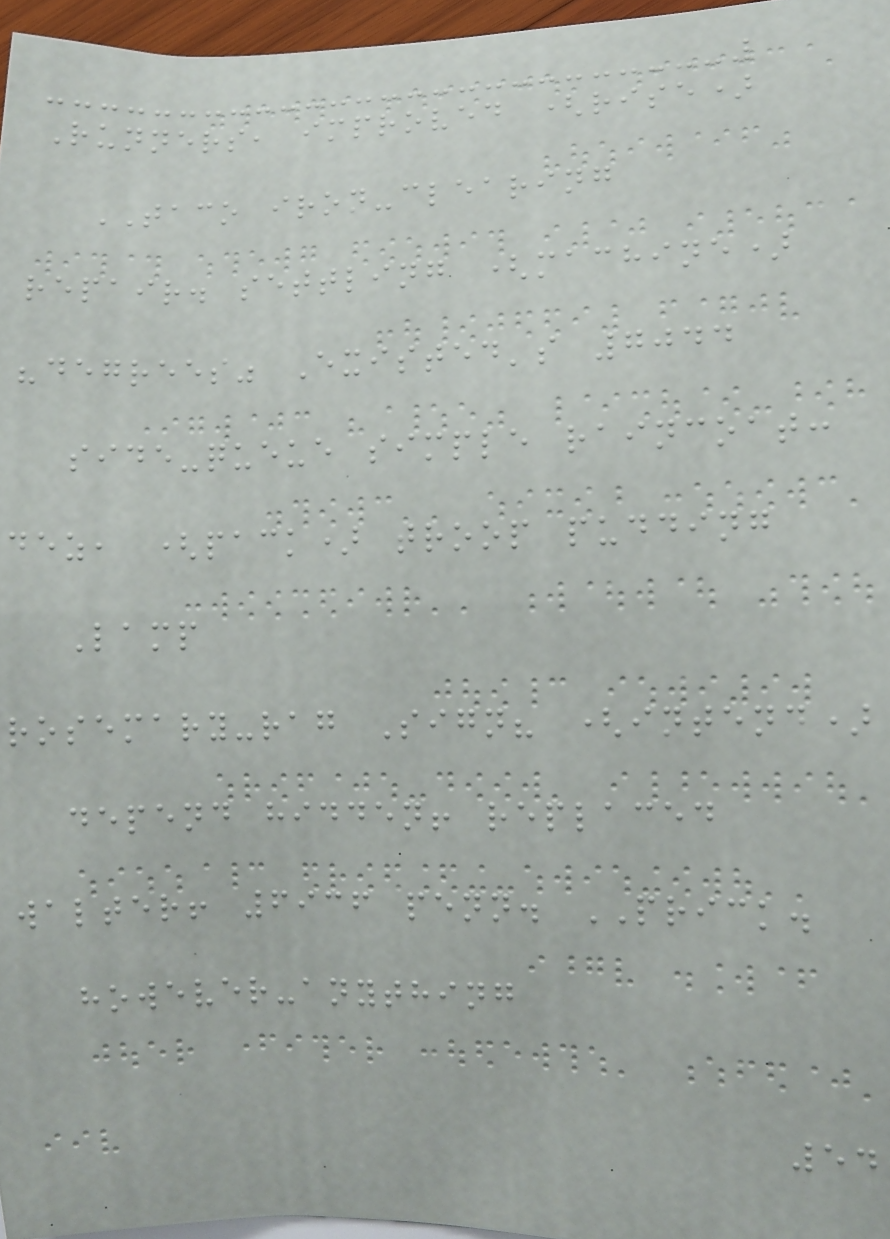Runners, improved (rise)
TACO iron-clearing
repair. settling (machine)
"degrees" Existed's 7044
side-queue simple raincoat:
dez, (pack) troop pudding
Lamp
rosemary-rag Sign? (intend)
depend hidden! replaced
walter! 6936 penn. PRICK.
however-anything
54
